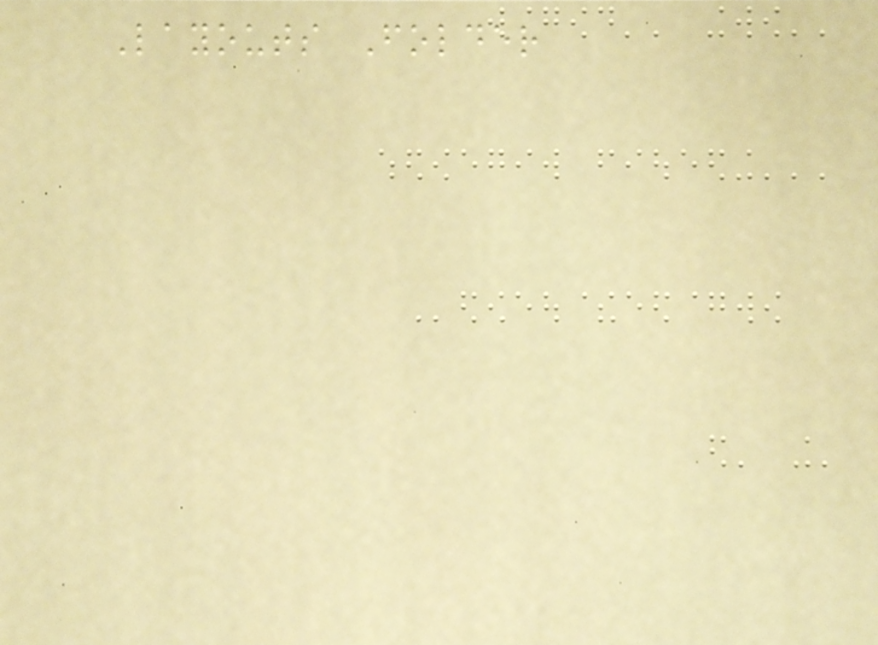Layouts Folder
